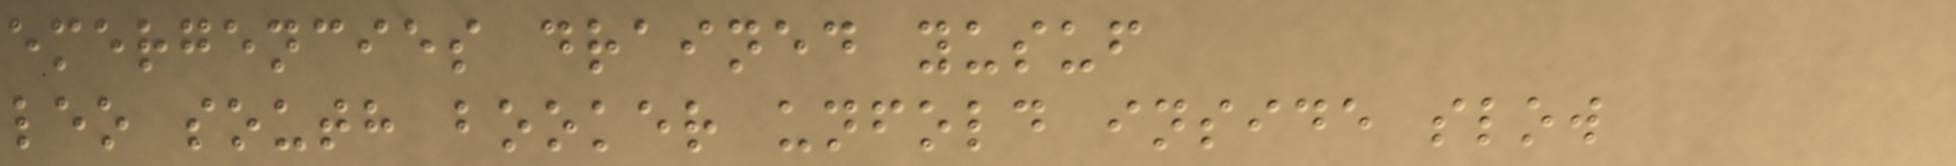emergencies drained yusuf
leo south booker unfold inside slow
